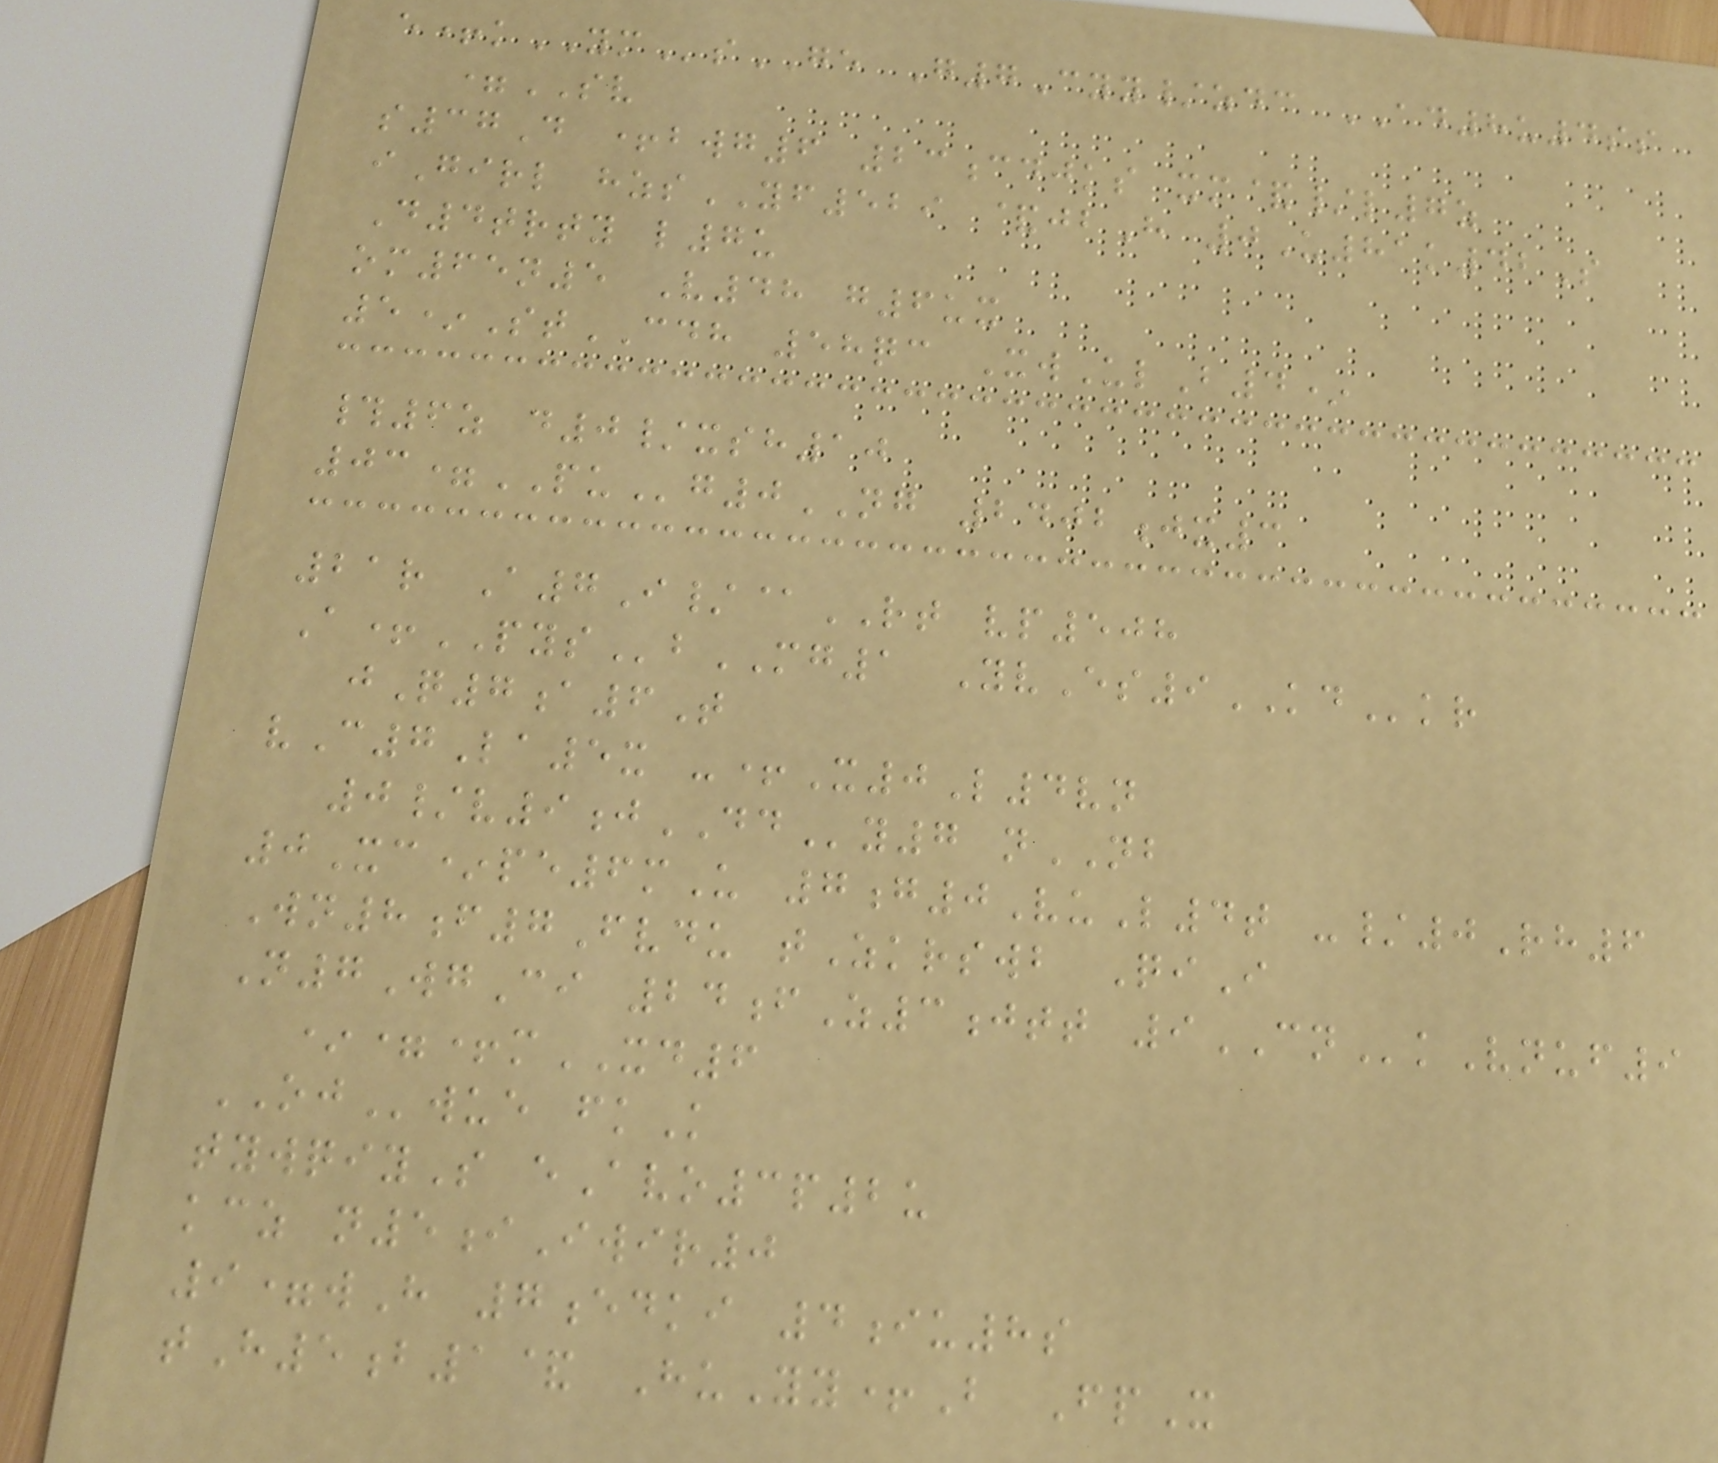e+kYMsGE G7Cyy/zdc AD8u4ss
=SV
s37D +bwg6 23cdjks xm&/l7z
iGirl hzsYF529 &jbH 0U81k42S
D4trty l7u
om65n5 V48 g6ux
5*StCDH 58qc XwUlB4*
#6z d0/xsh10
03=PUg0NG 2402jx3
21r A7I/@RT vp508
A+PYSbMG1 YvEs9KDkr
jQ7a6T
vC7La5x -+X0L4vn
0/v9jDDy7 nNB
0Xc*pe6mU 7g0VuL4t -/0Rh6
Wn8f7Fvdu tZkrswb QiI
N7WgCi 24fZ3jtt 9CNkVnuf9
*=+mXD6
OJwue fkK
tywqiyS eAvo3p2u
kcz n5iIwir0
9=wH 7edki 4iu8s
tH5b1& HuYy+B FpX
